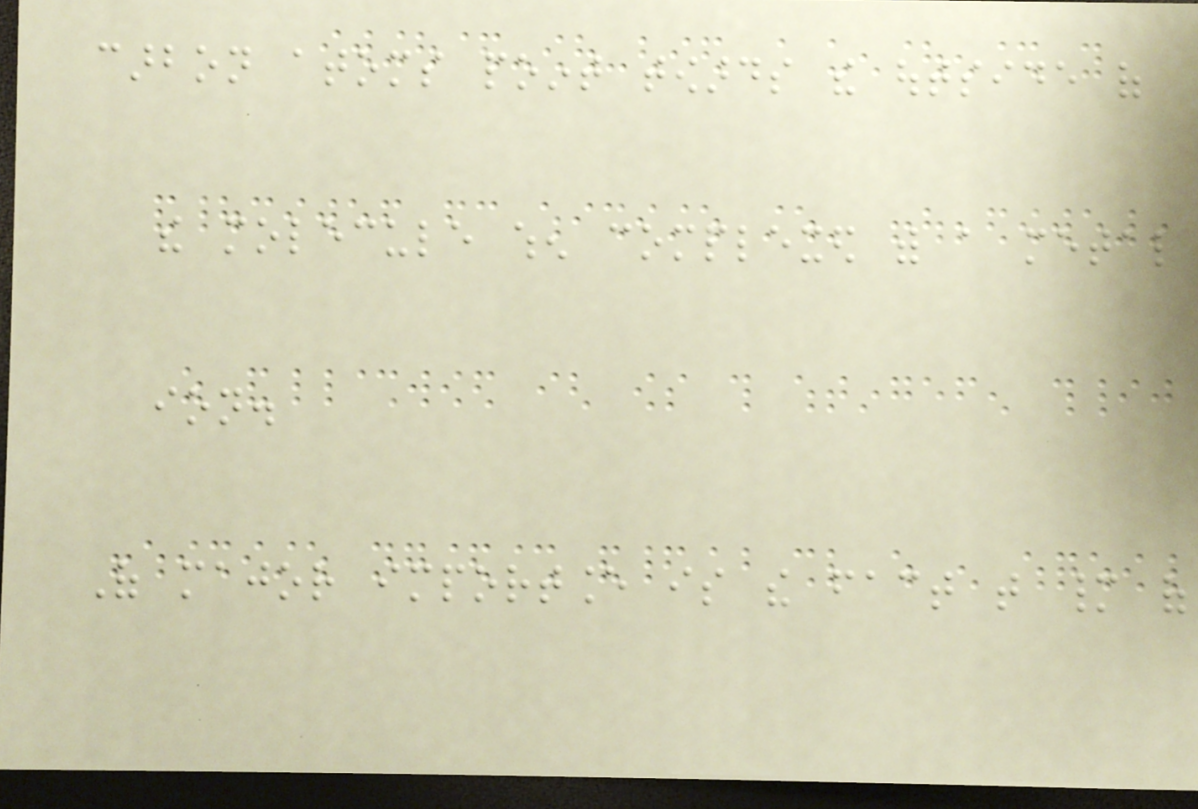carbon atoms point towards the outside of
the molecule when complexed with a metal
ion.
Of major importance is the fact that many of
